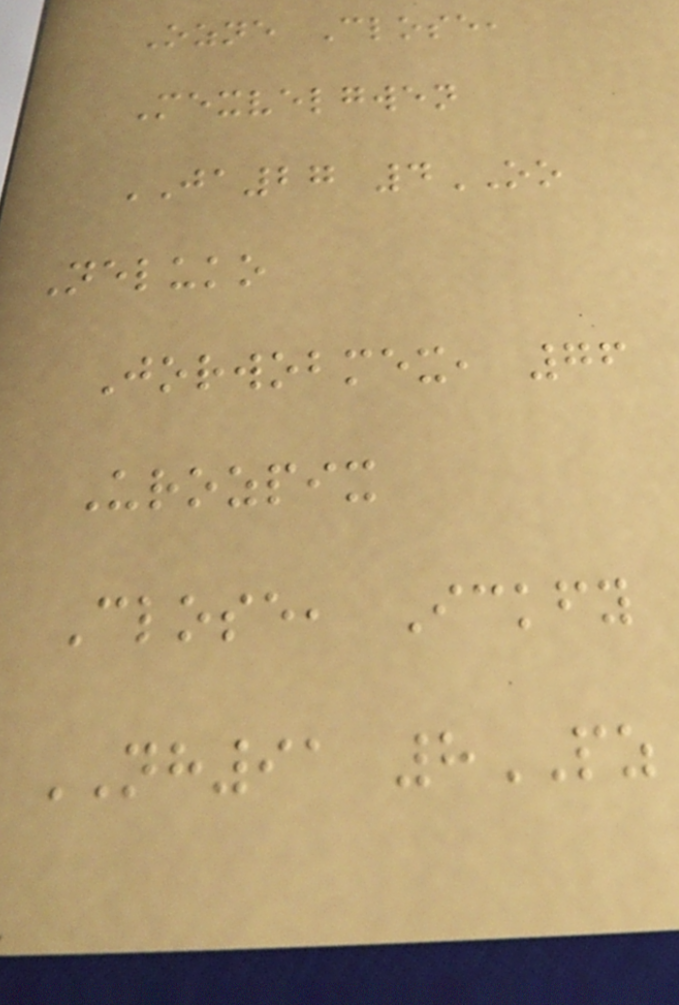Ozne Close,
Mexvelgwen
JA27 4OO
Neluko
Jorwobmex, 76
Urozpix
Close, Ickfy
NH91 8PZ
